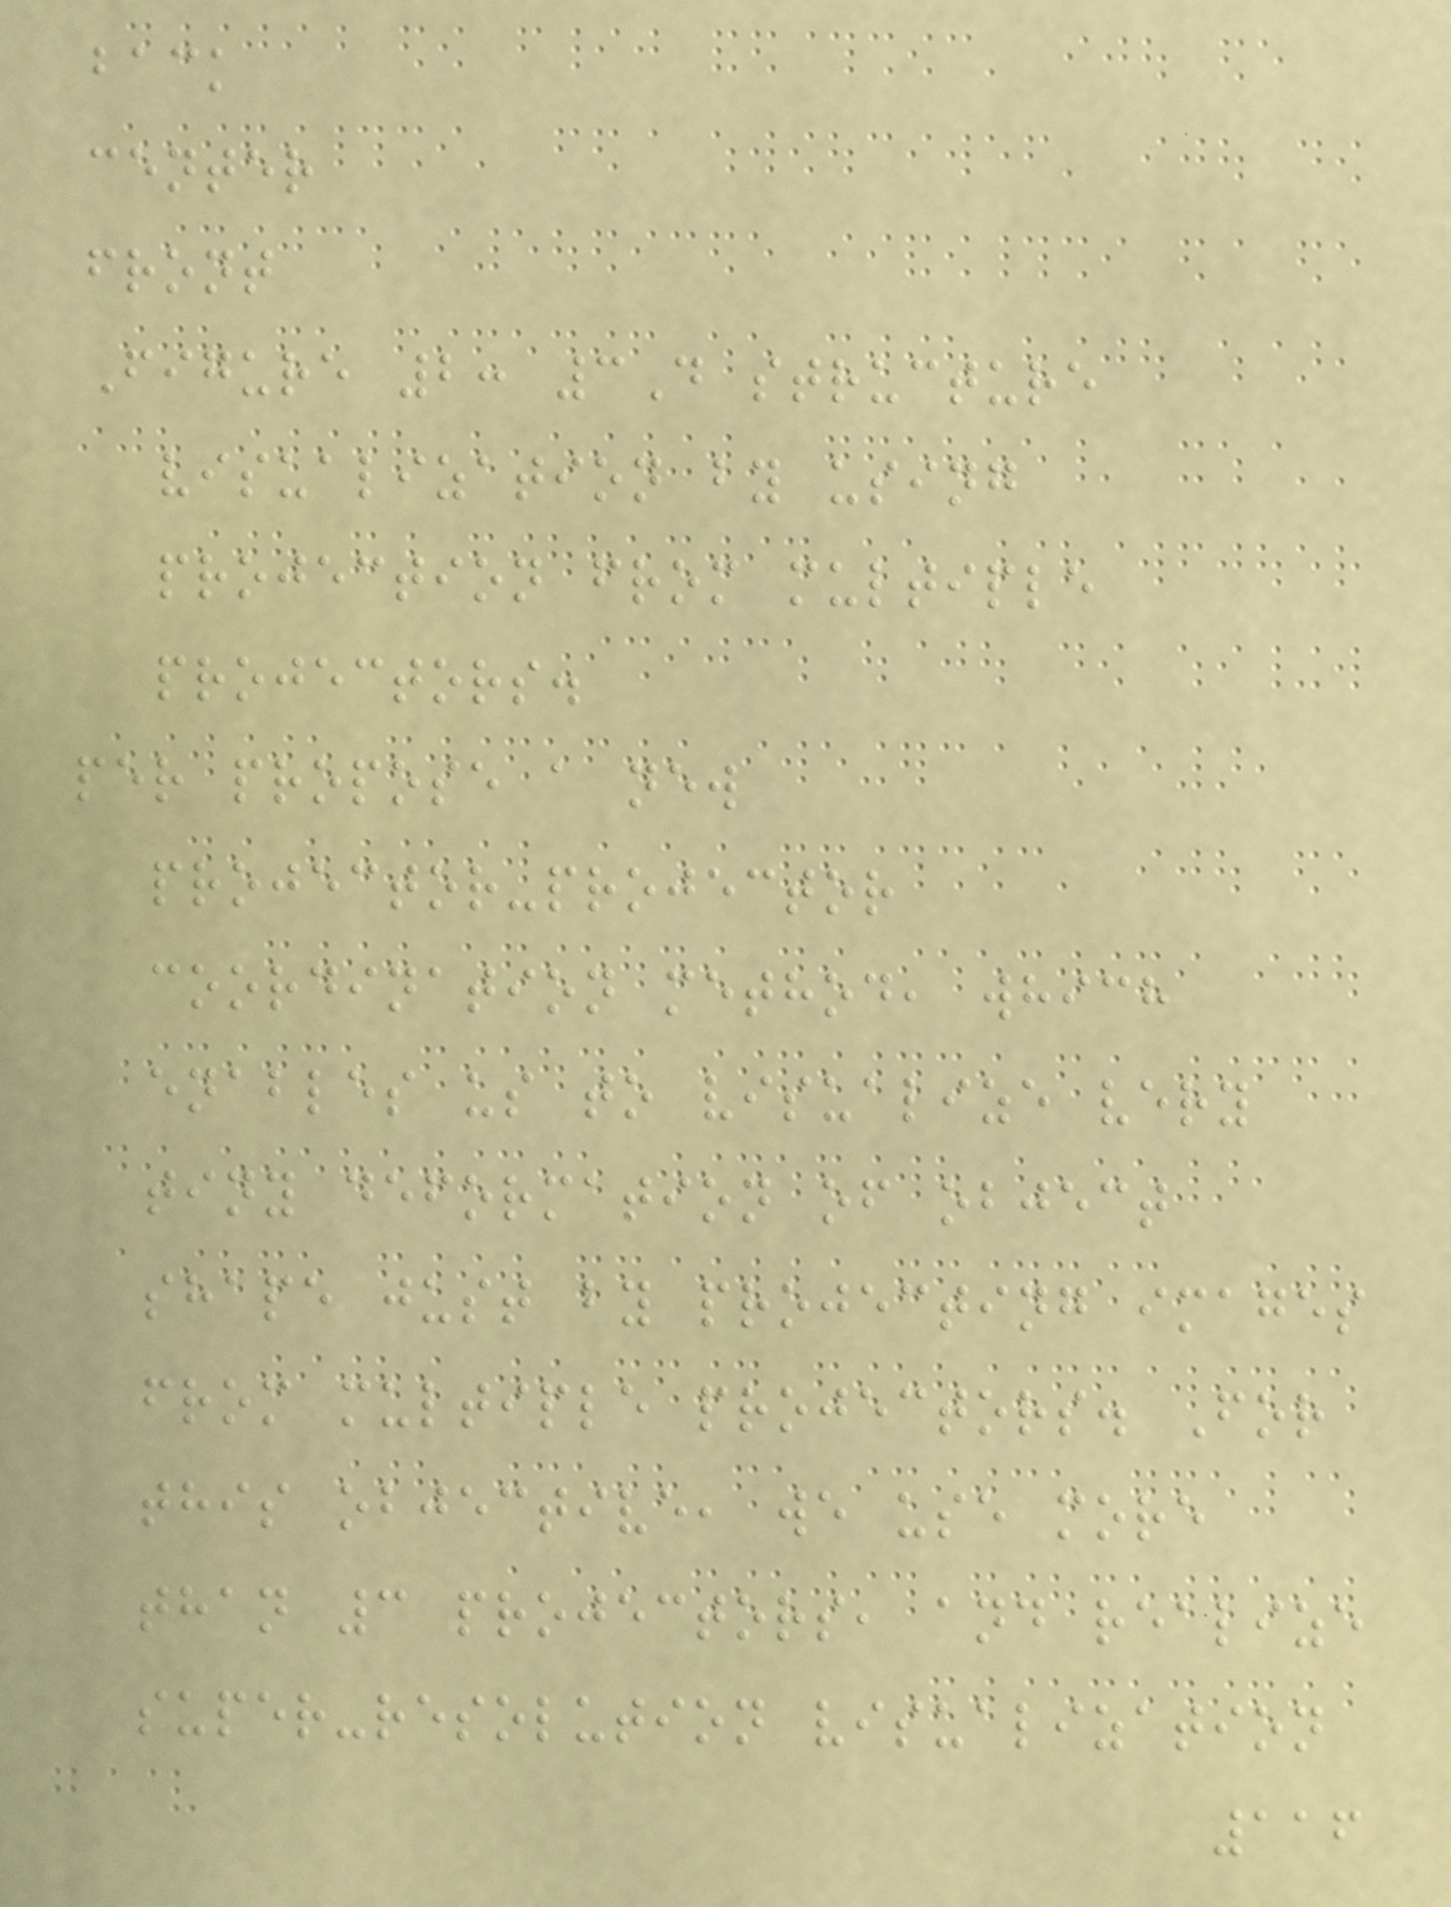back
center
front
Figure 2: 3D structure
visualization by using
projection from multiple
projectors.
per propose a new
projector-projector
coordination method, which
enables us to visualize very
tiny deformation of object
shape just by projecting images
from multiple projectors. For
this objective, we use more
than 3 projectors, and realize
super-resolution visualization
116
